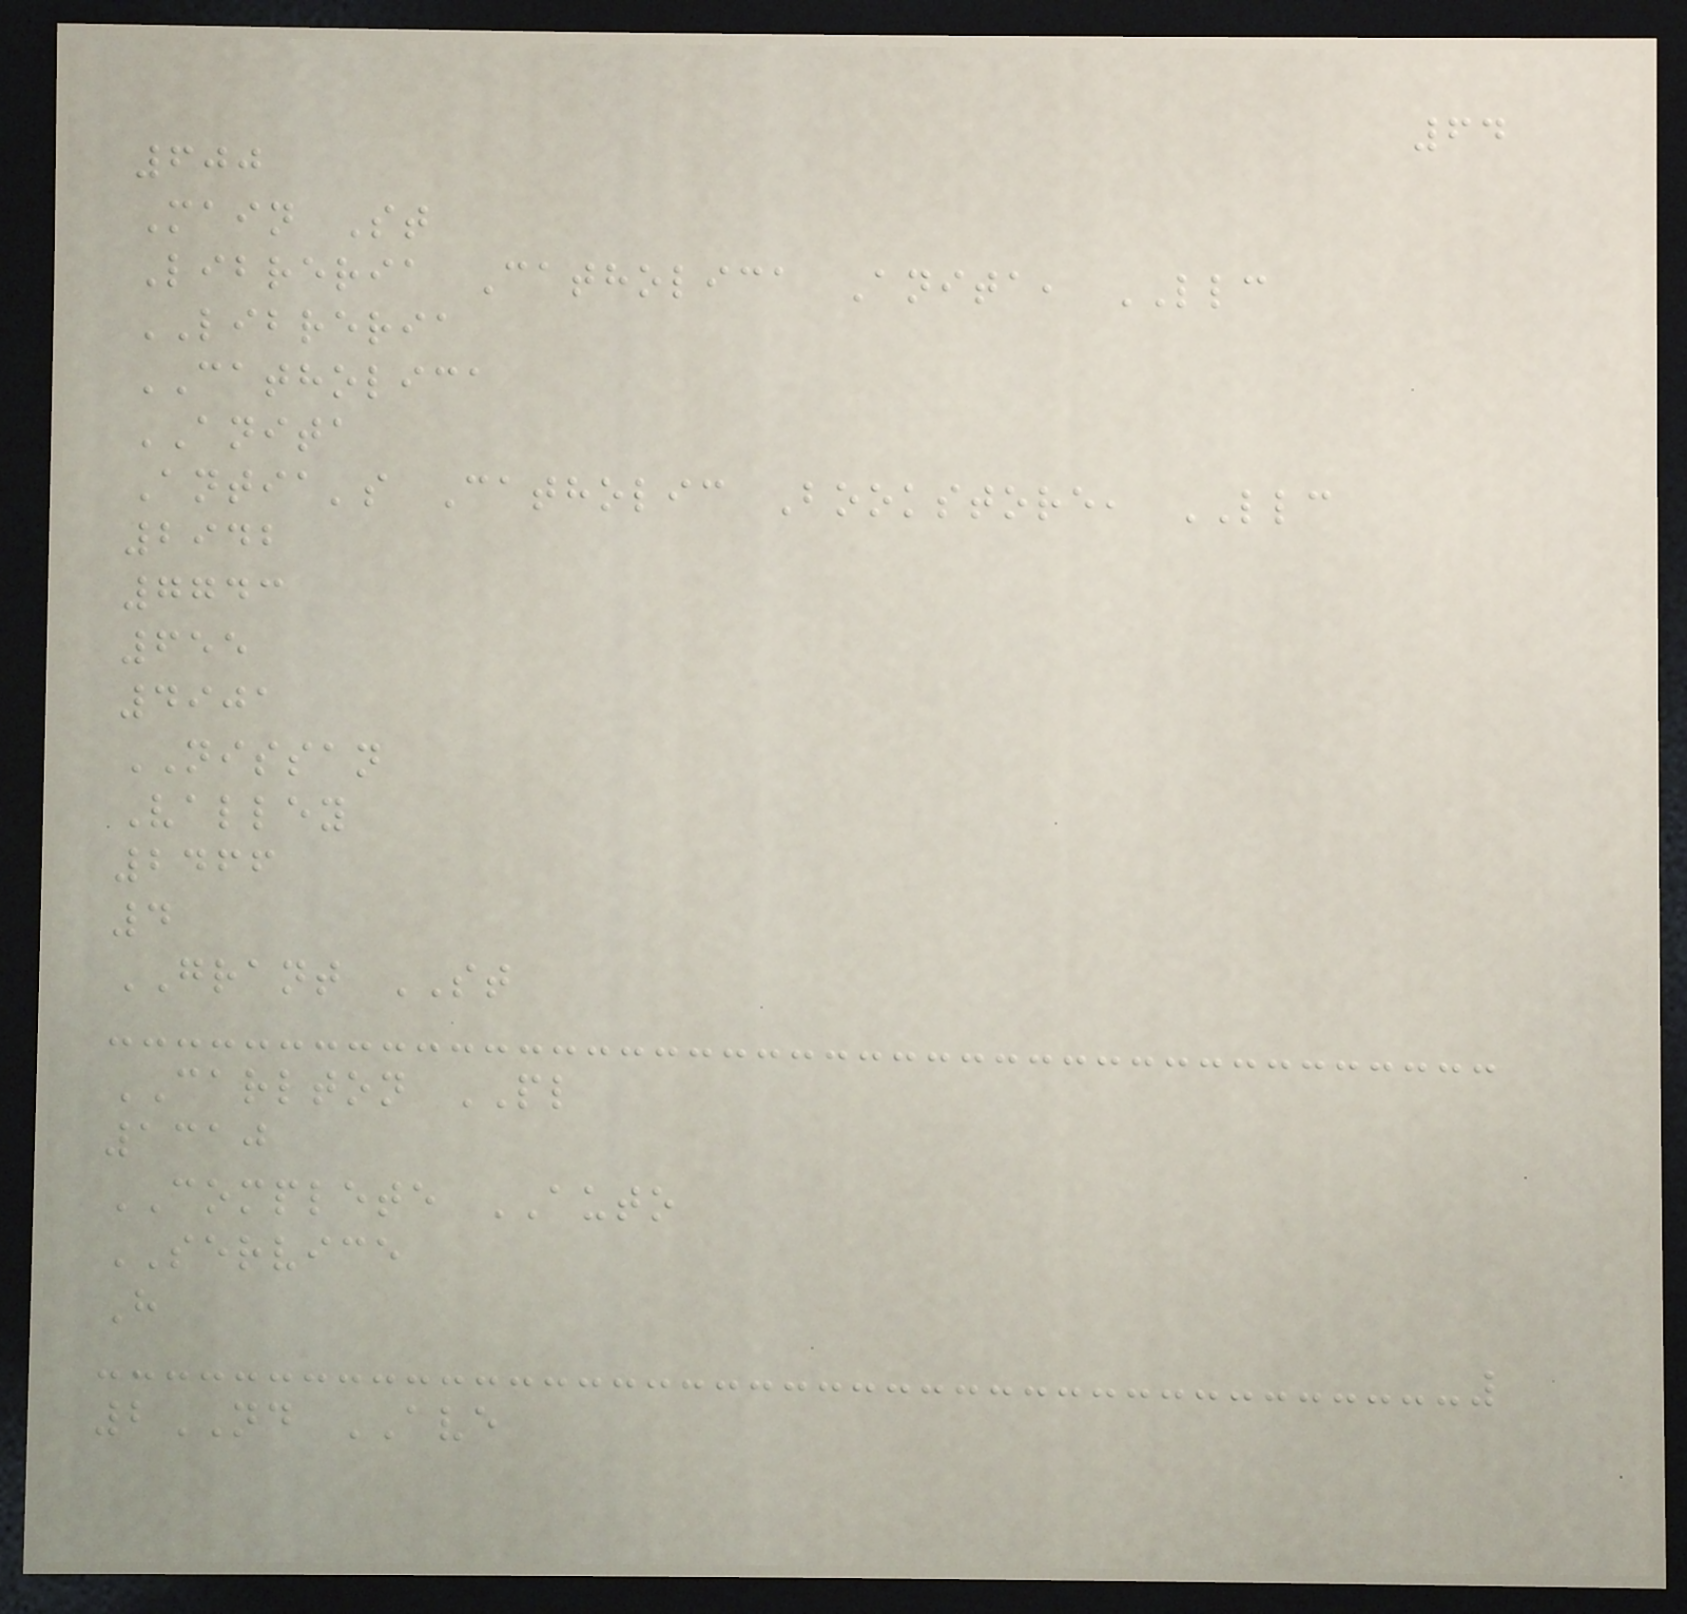64
600
Main St
Libreria Catholica Anita, LLC
LIBRERIA
CATHOLICA
ANITA
Antia's Catholic Bookstore, LLC
2942
7743
655
4901
NISSAN
Valley
2466
4
GRANT ST
CARLTON PL
1310
COMPLETE AUTO
SERVICE
H
2ND AVE
